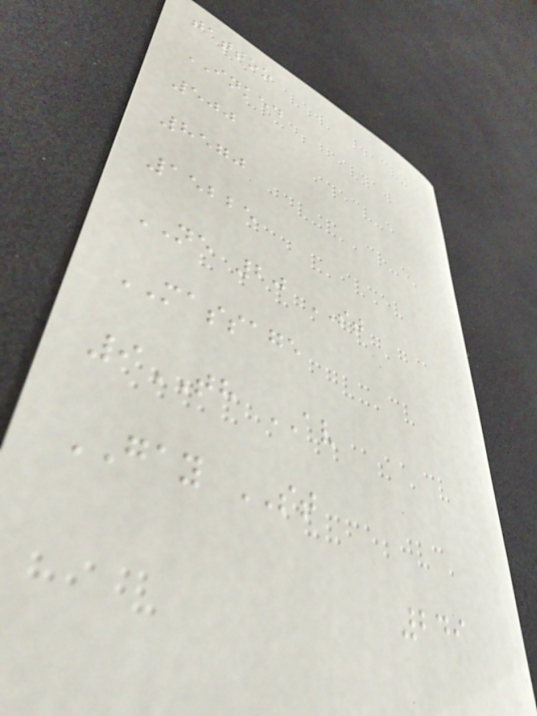tattoo
INKED
500
8570
15225
NE 20 ST
MASSAGE
9TH AV
GAY ST
249
